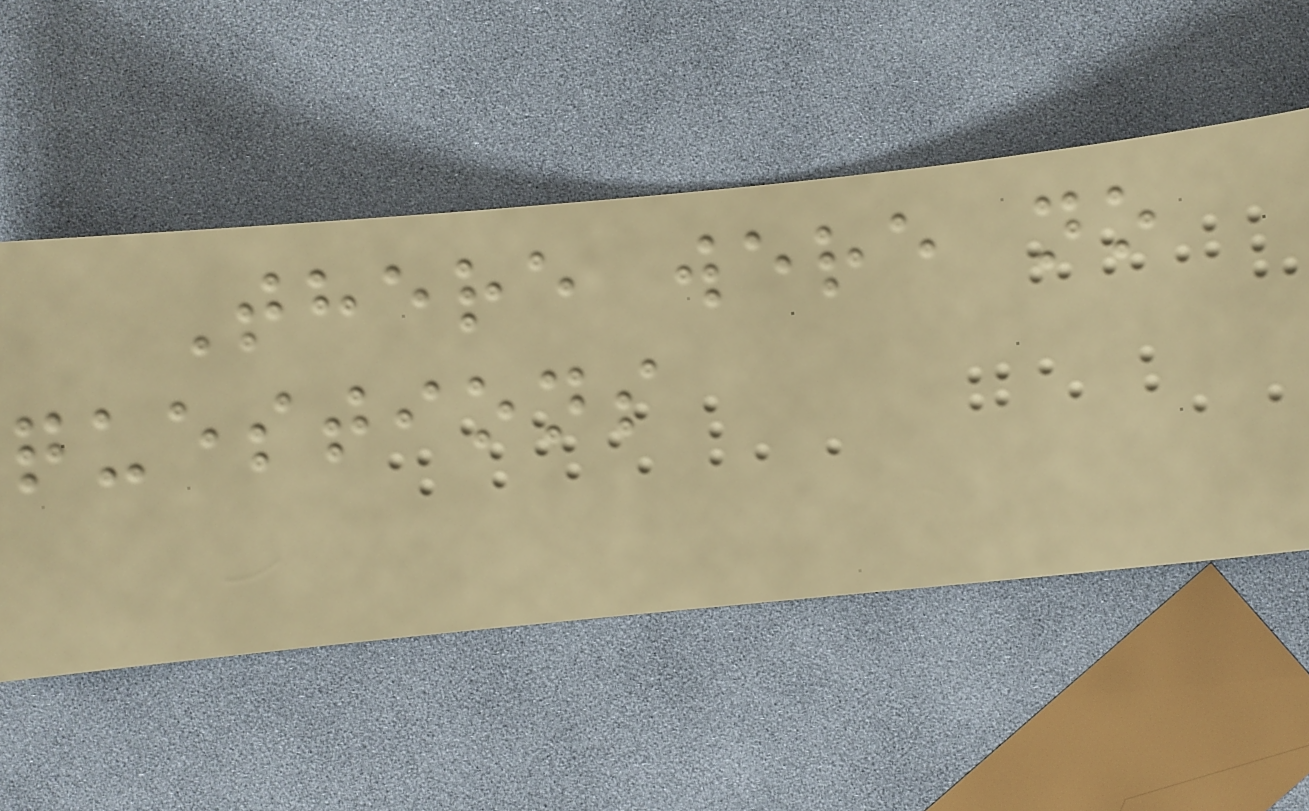There were no
questions
